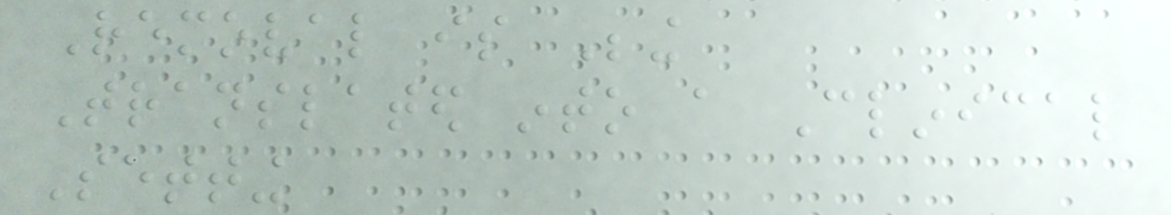Removal is Being
Translated into a Clinical
Setting
